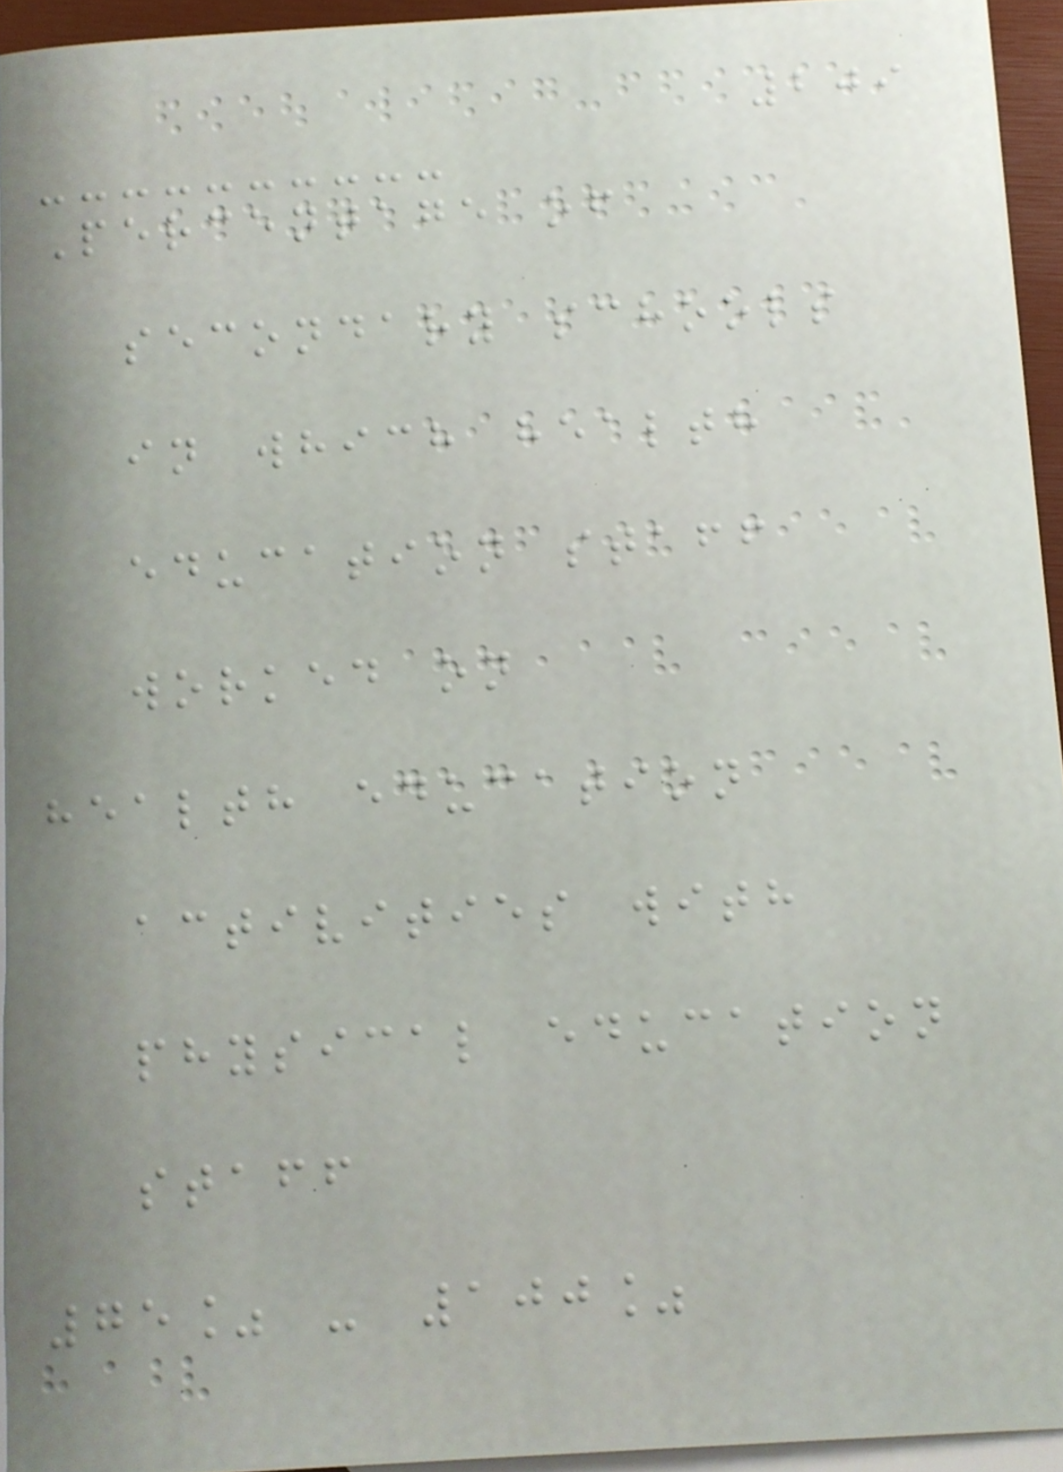209
Percentage of
secondary schools
in which health
education staff
worked on
health education
activities with
physical education
staff
75% - 100%
